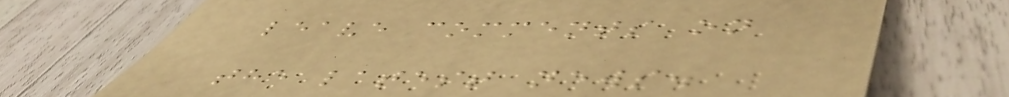leave comments on
the latest news.
